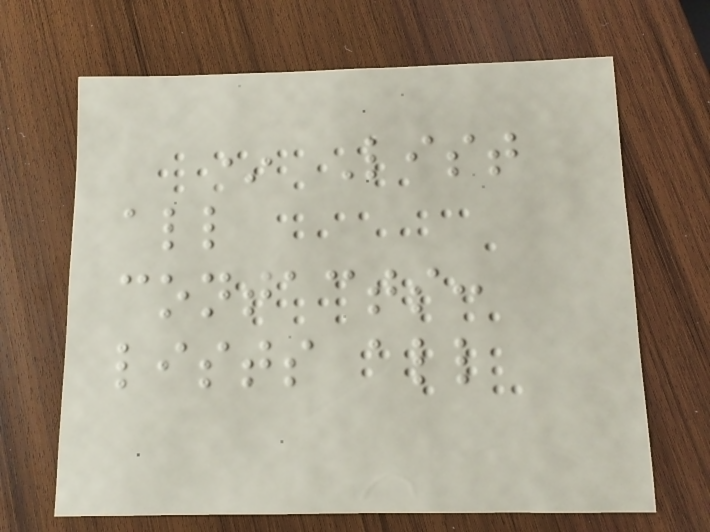* List
all
contacts:
lists all
